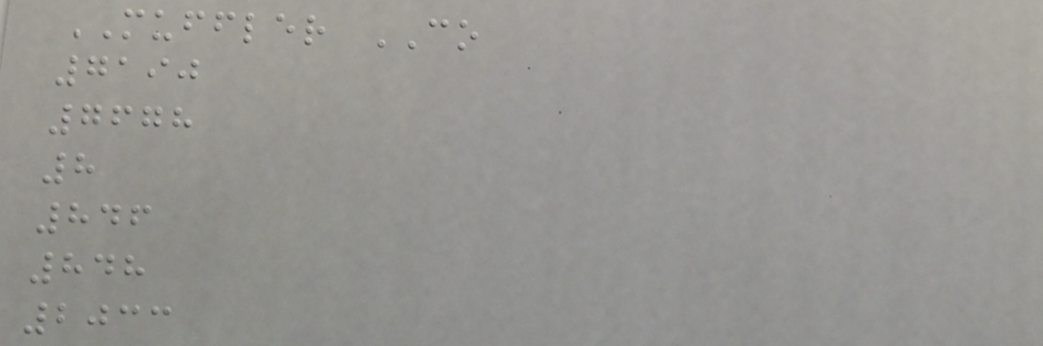MUFFLER CO
7190
7678
8
846
848
2033
